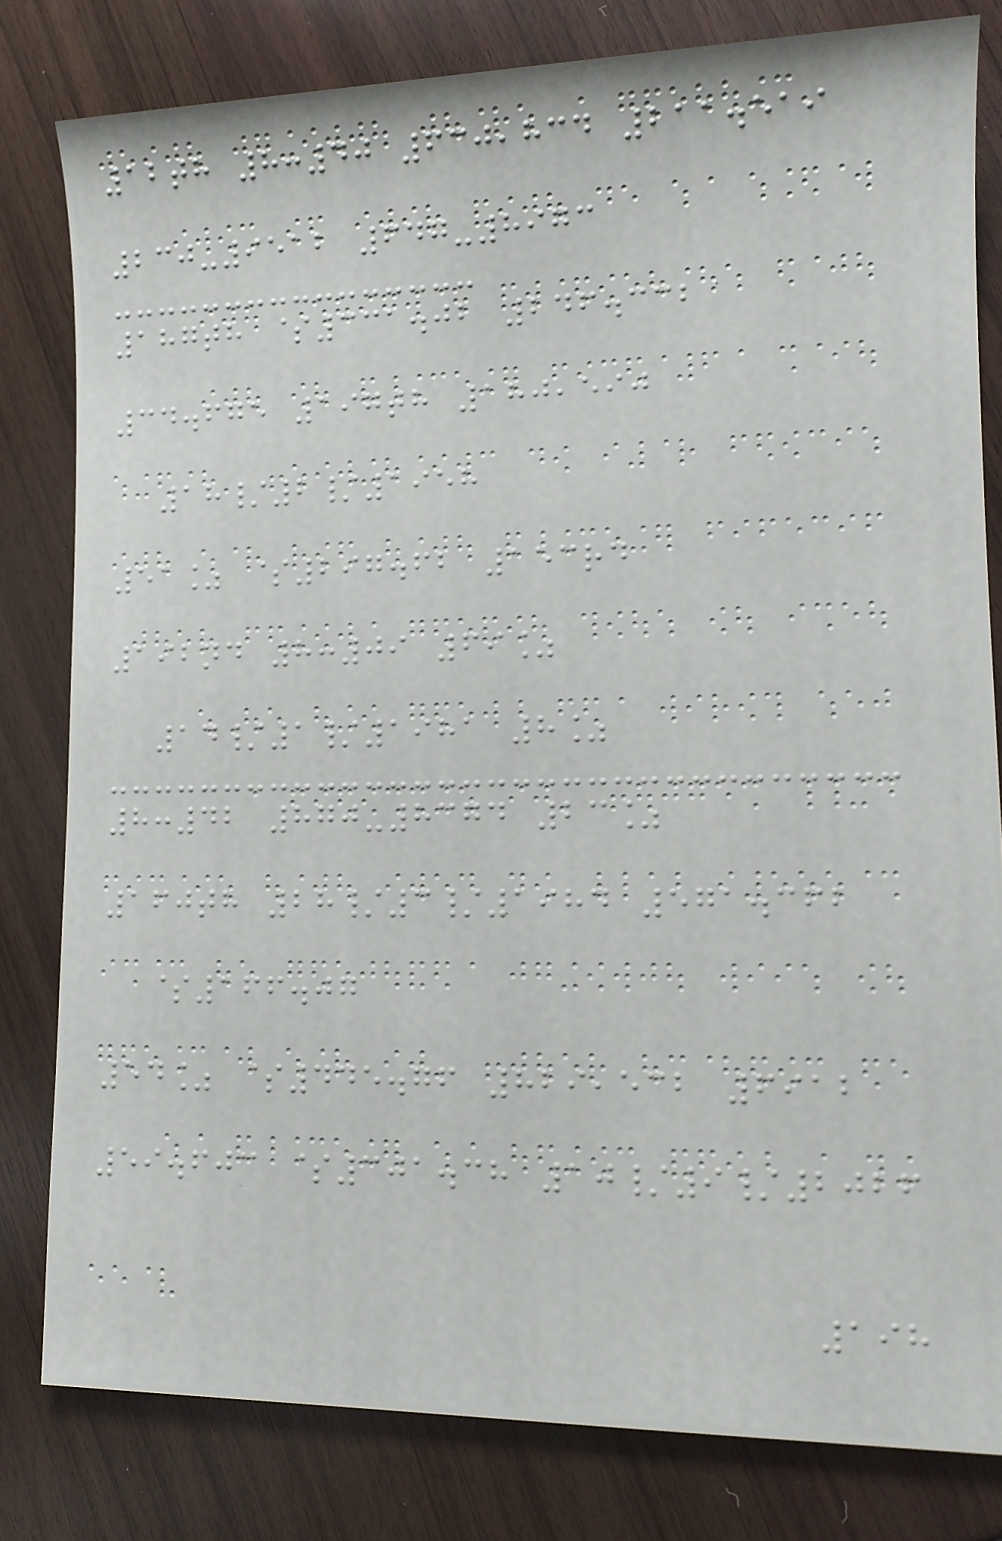12th 8:40 630,834 211.519
230-9512 647-8973
187th $331.02 246.332
34.675 197th 180,590
18/2/1958
51% $297.62 153rd
192nd 8:09 69%
14/1/1981 8%
8:42 870-8374 23%
160th 28/3/1984 571.362
$166.07
54% $445.76 829,532 6912
59.603 $301.38 10/9/2026
198
